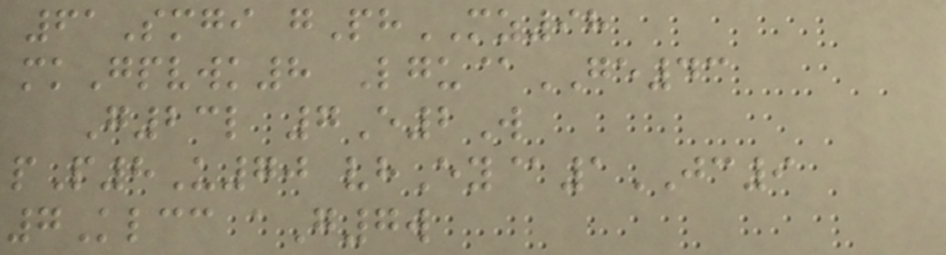61Smgi gPhMZ98
mkGpvwk8 Lgu@GE43
G23l 7E2W
pP8U70 vhEy@1JC9
7Klcc aG7w
